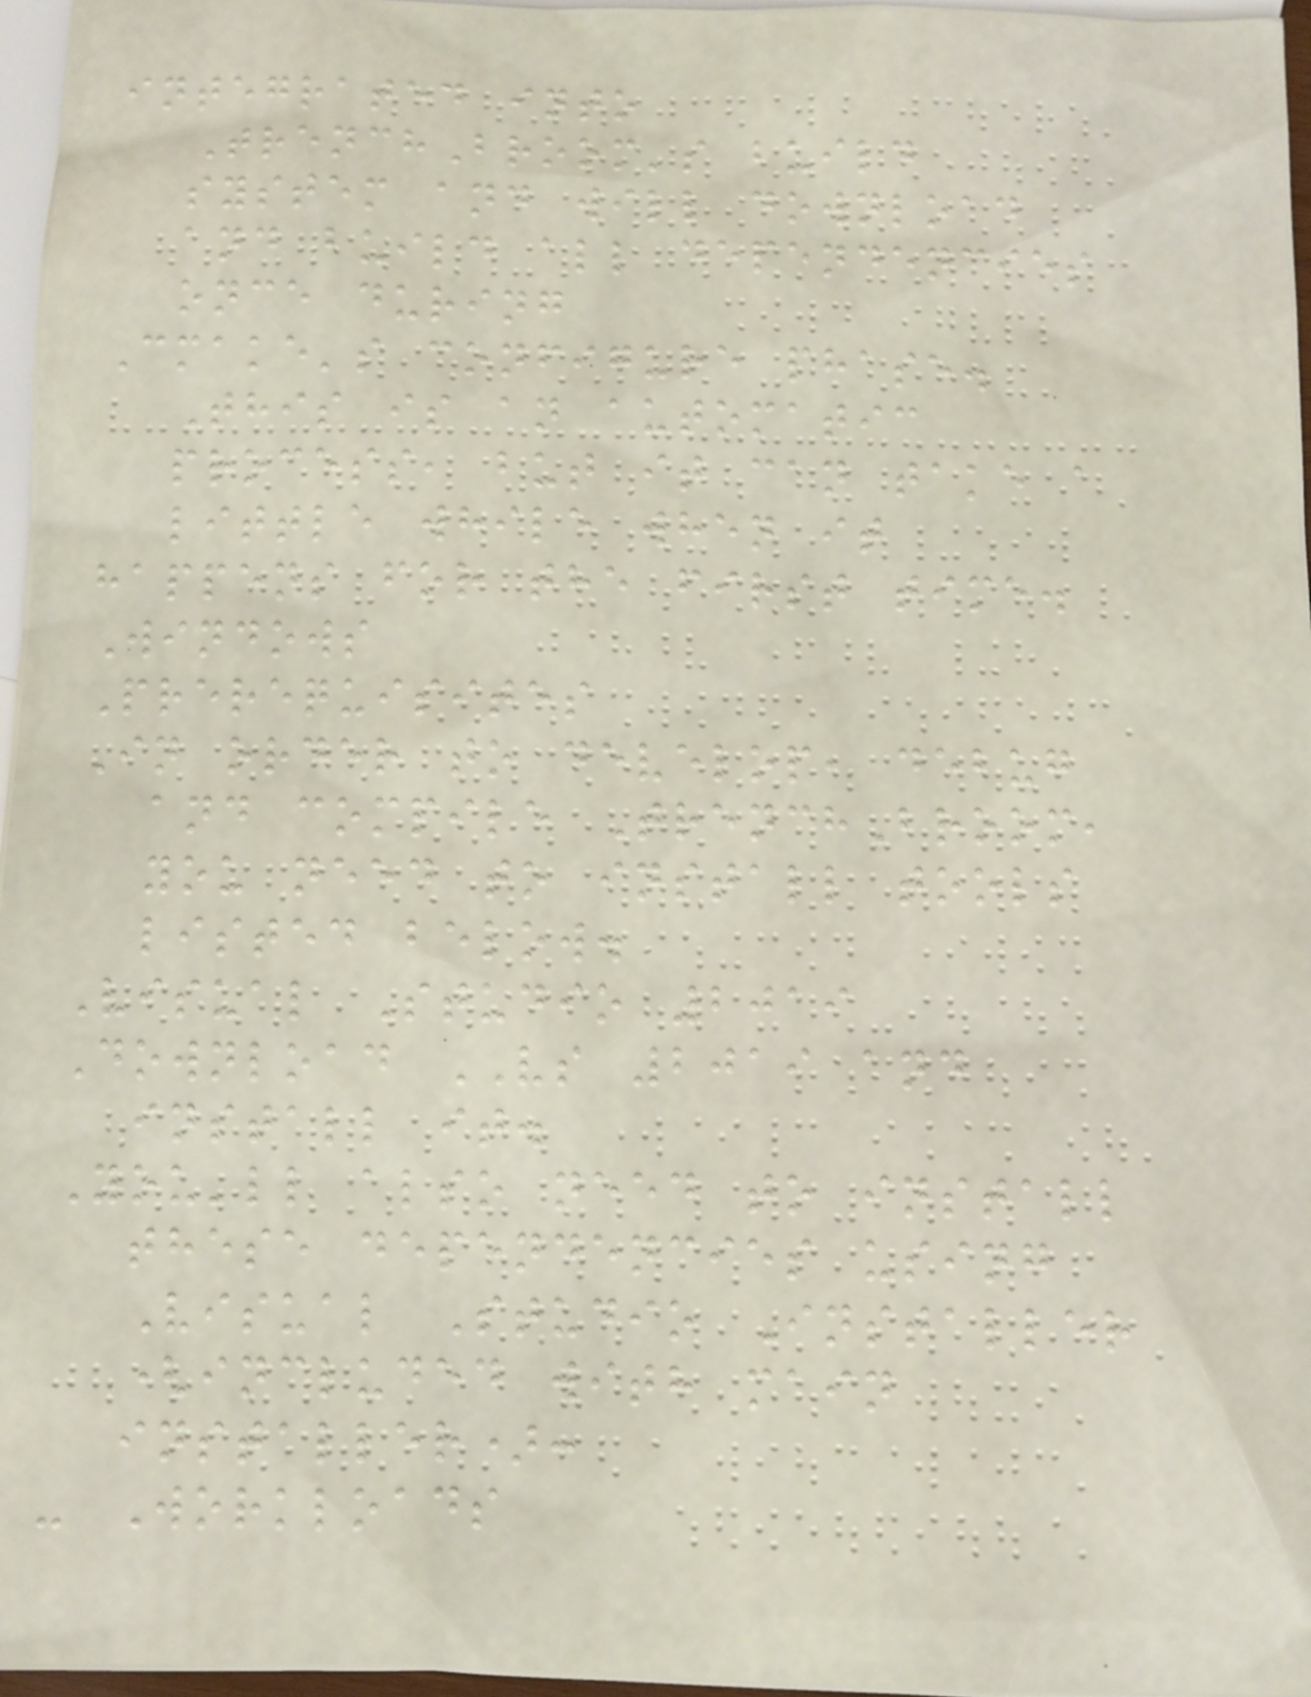integrated into
TrenchBroom's build
system and will download
and build all dependencies
once during
Cmake's configure phase.
This is an automatic
process, but it can take a
little while when it
happens for the first time.
Windows
Prerequisites
In order to develop, debug
and compile TrenchBroom,
you need to install tools
listed below.
Visual Studio 2019
Download VS 2019 and
install it.
You'll also need to install
these dependencies using
Visual Studio Installer
(included with main
installer):
- Workloads
